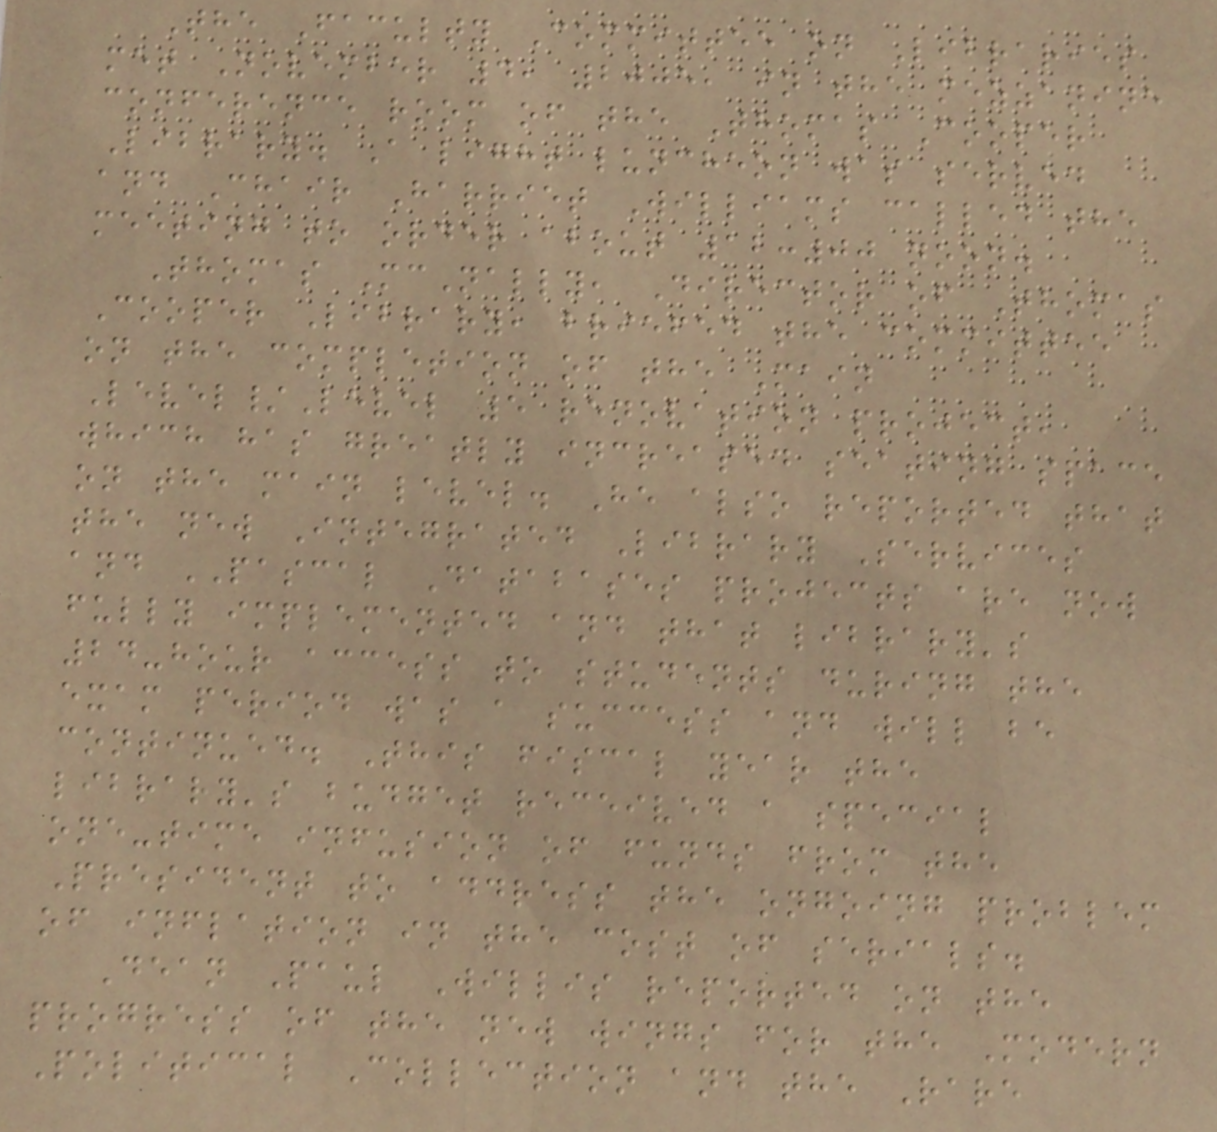The Faculty Committee on Libraries
met November 4, 2005, in the mezzanine
conference room of the Thomas Cooper
Library. A light luncheon was served
and Chair Harriet Williams called the
meeting to order about 12:00 noon.
Thomas McNally, Director of Thomas
Cooper Library, briefed the committee
on the completion of the Main
Level/Level 5 renovation project,
which has greatly increased seating space
on the main level. He also reported that
the new Integrated Library Services
and PASCAL Databases projects are now
fully implemented and that library's
24-hour access to students during the
exam period was a success and will be
continued. This fiscal year the
library's budget received a special
one-time infusion of funds from the
President to address the ongoing problem
of inflation in the cost of serials.
Dean Paul Willis reported on the
progress of the new wings for the Modern
Political Collection and the Rare
